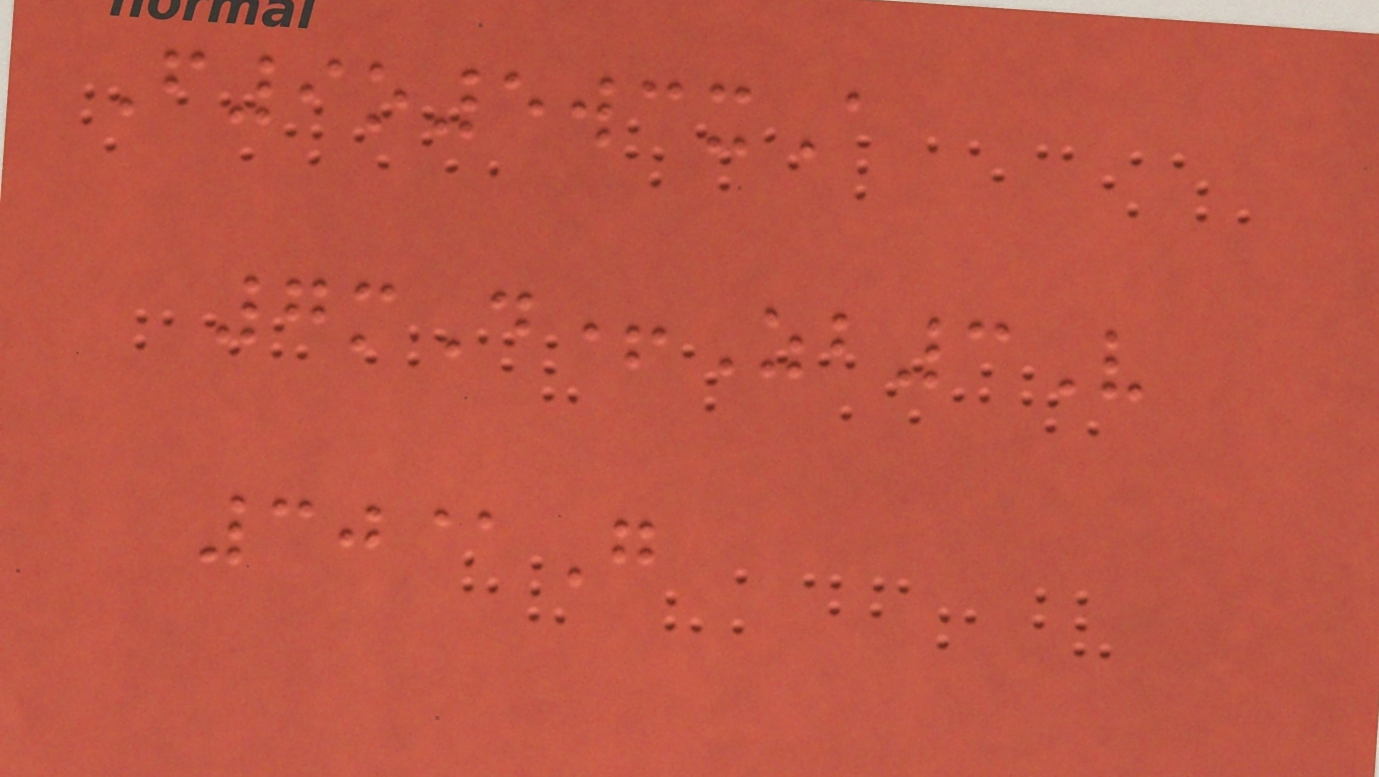F9o5wcxA
7mD+Zb3V
30@G
